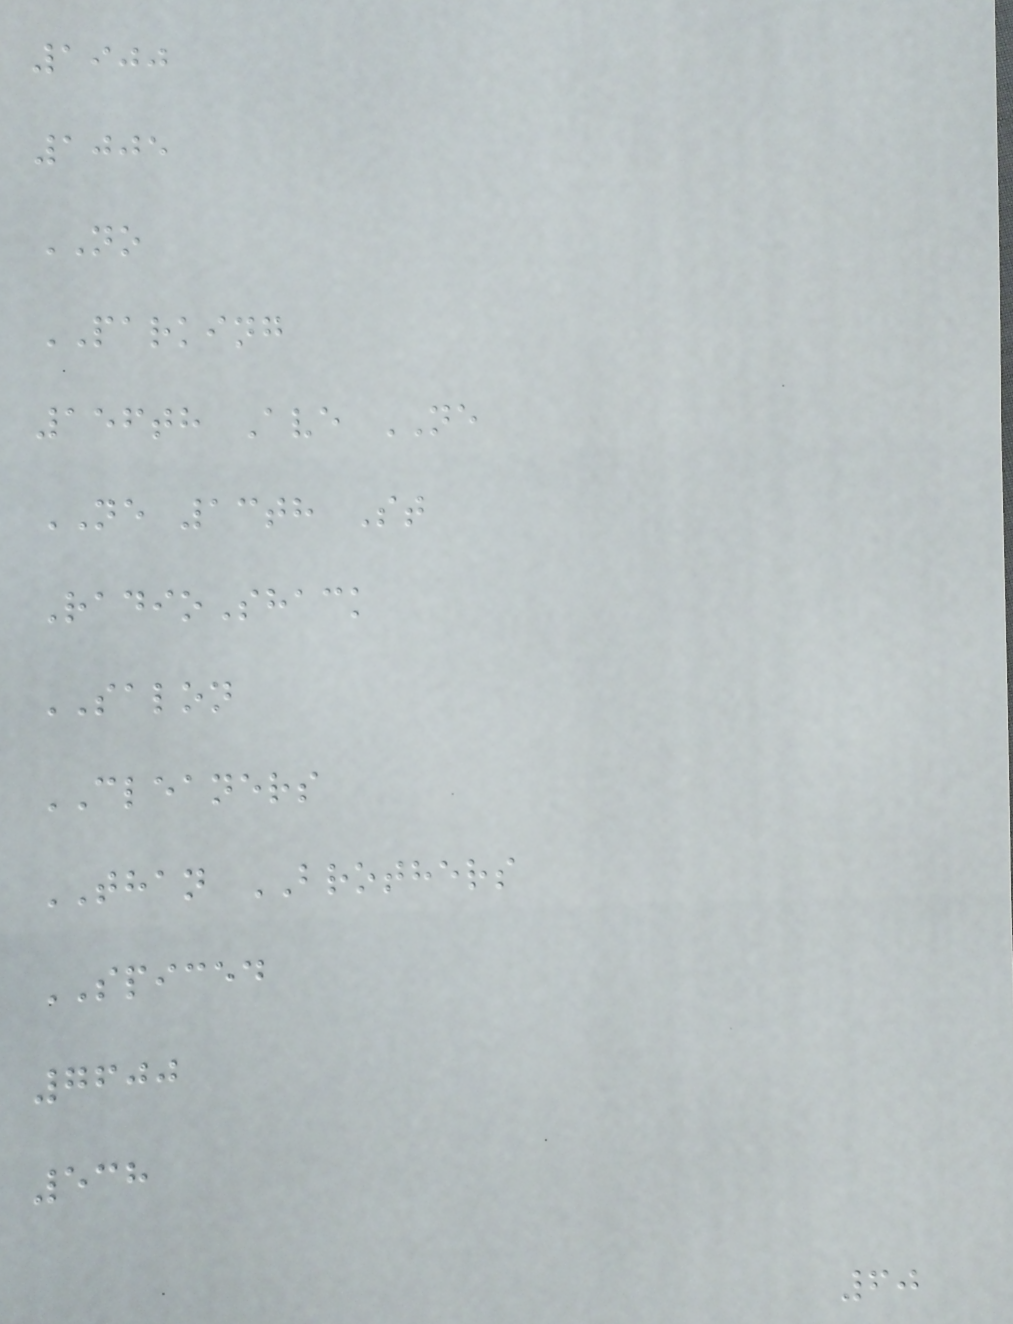1900
1005
NO
PARKING
156th Ave NE
NE 13th St
RadioShack
SALON
CLEANERS
THAN BROTHERS
SPICED
7600
538
60
